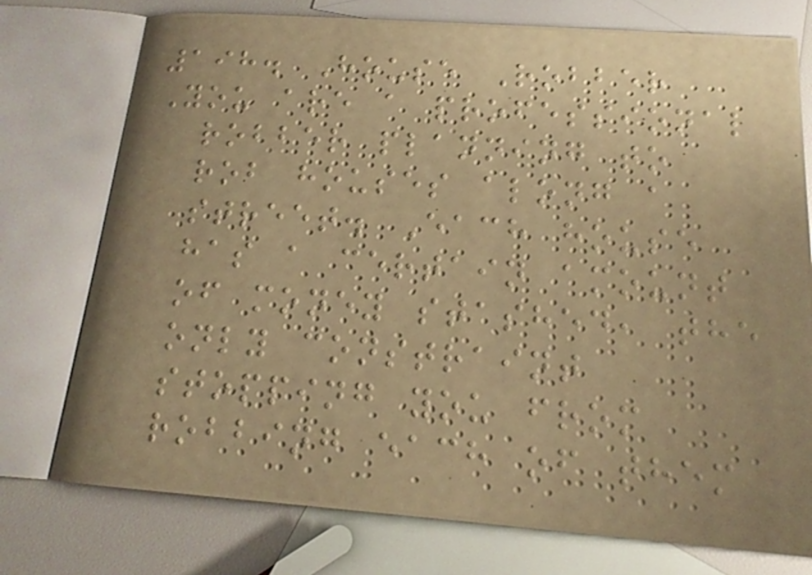198. House Robber
You are a professional
robber planning to
rob houses along a
street. Each house
has a certain amount
of money stashed, the
only constraint
stopping you from
robbing each of them
